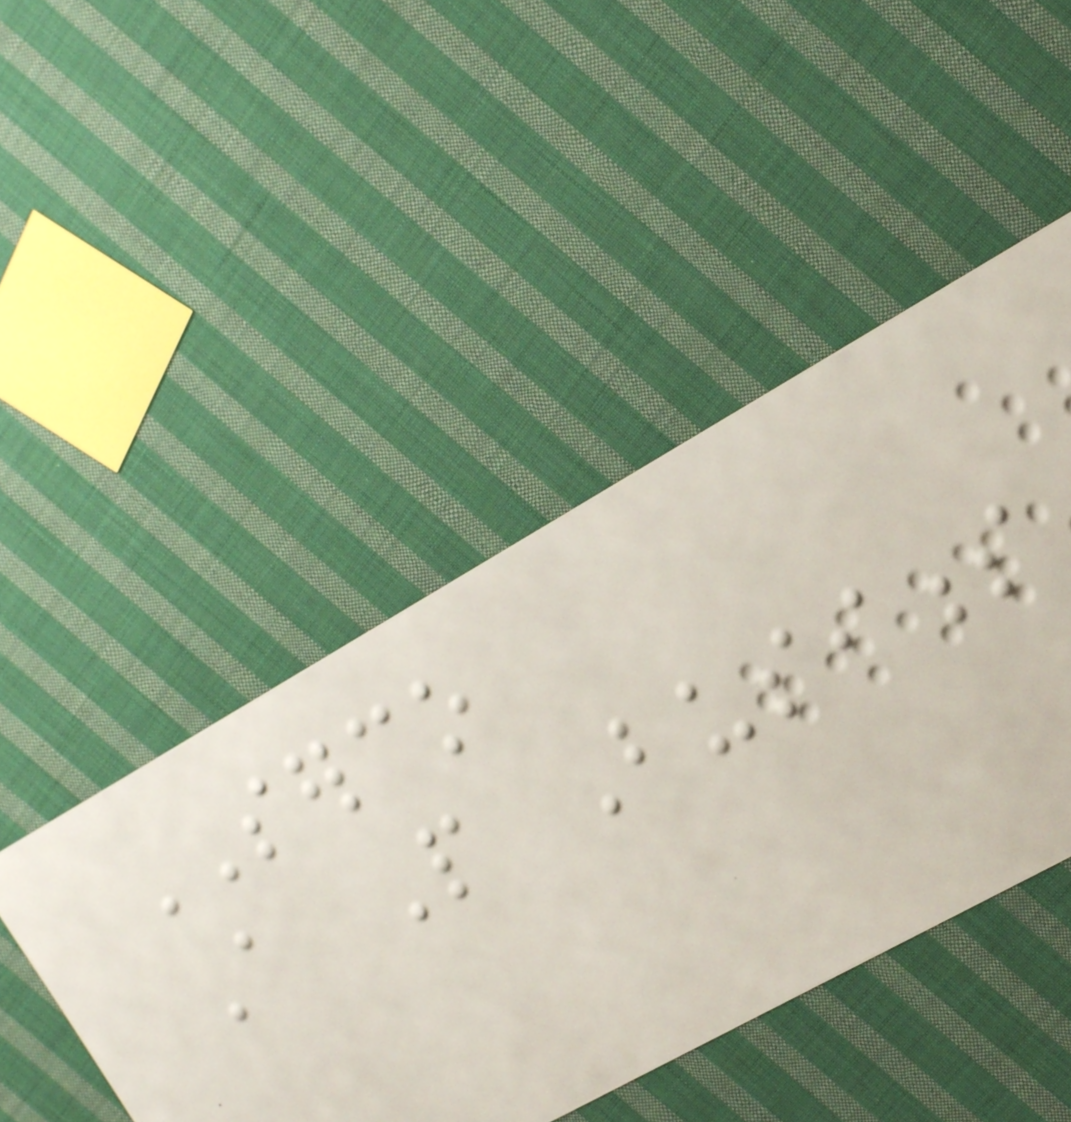SERCO
A People Business
